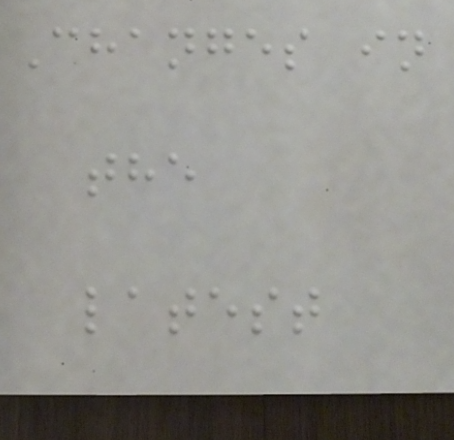Changes in
the
latest
